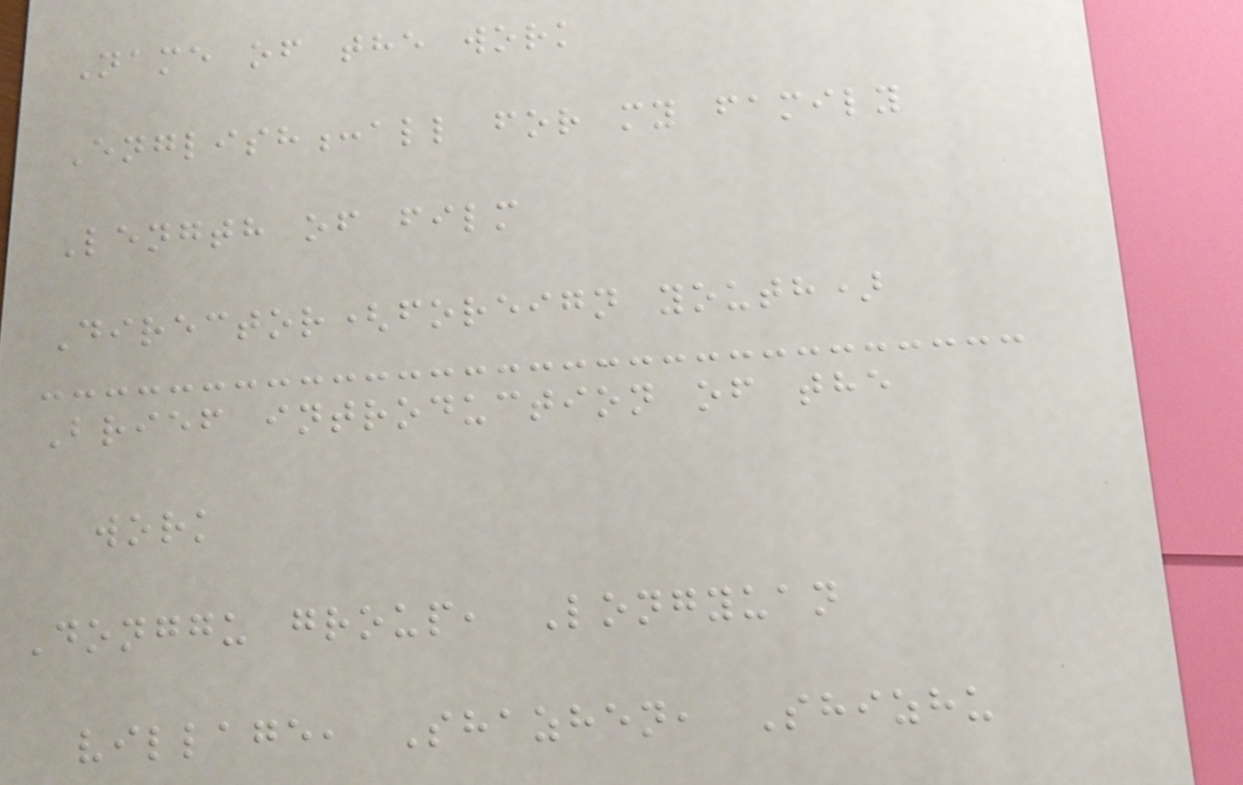Name of the work
English:all for my family
Length of film
Director(foreign youth)
Brief introduction of the
work
Donggu group, Longyuan
village, Shazhen, Shizhu
